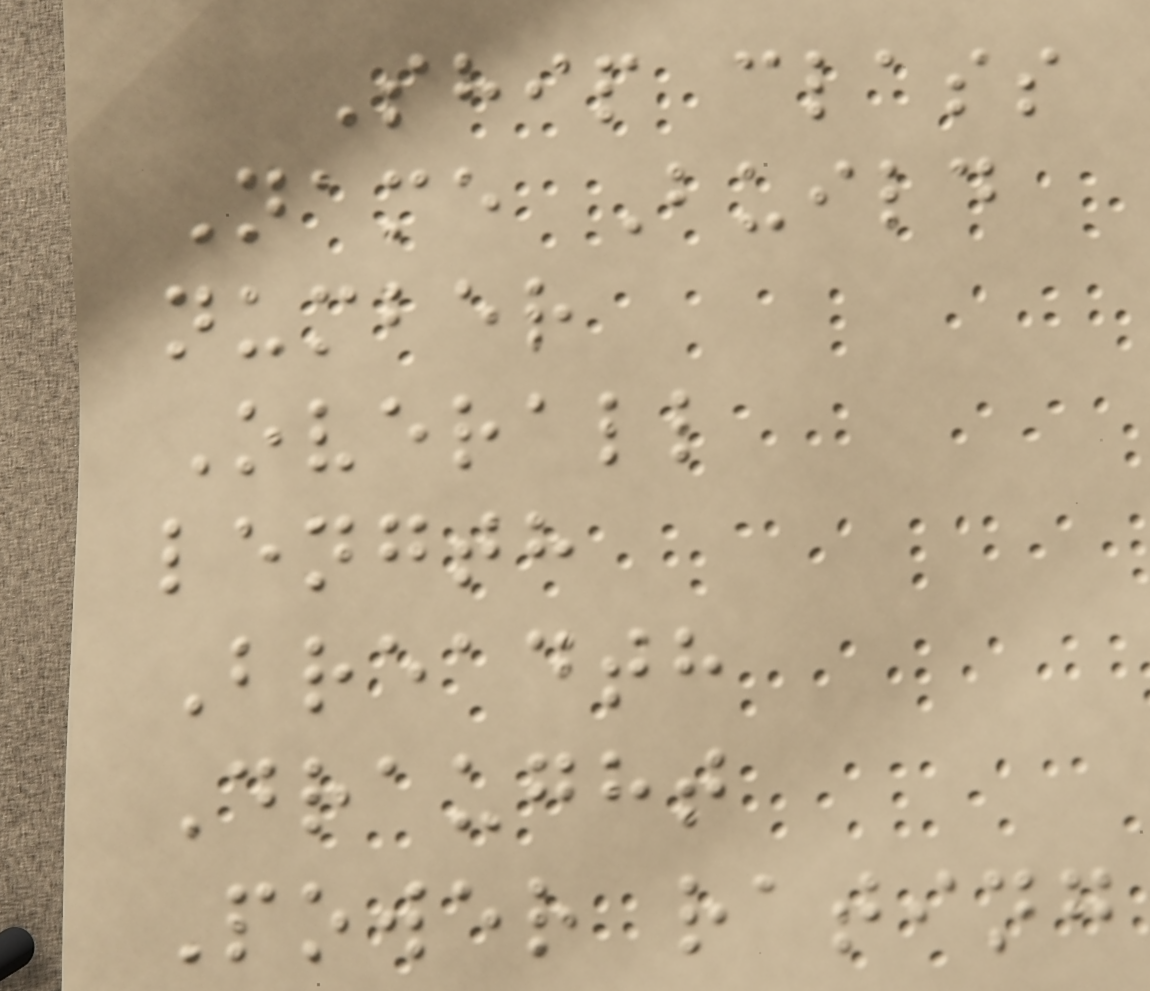Ship class
Name Build
number
Overall
length
Breadth
Draught
Power rating
